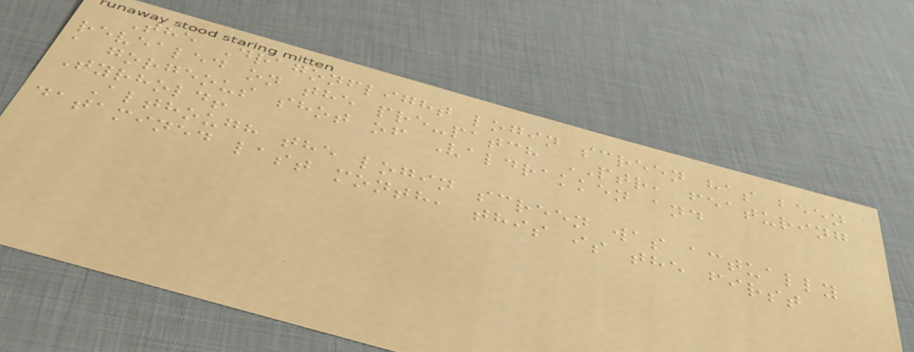The Dragonflight login screen has been
revealed on the pre-patch PTR, featuring
a gorgeous shot of Valdrakken and
Tyrhold!
Although the login screen was actually
datamined last month, this is the first
